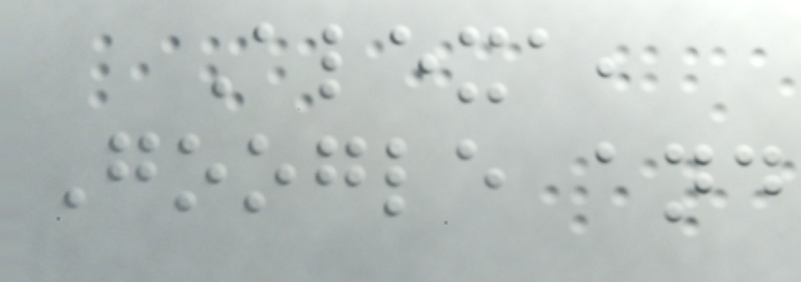Alexa,
Google and
